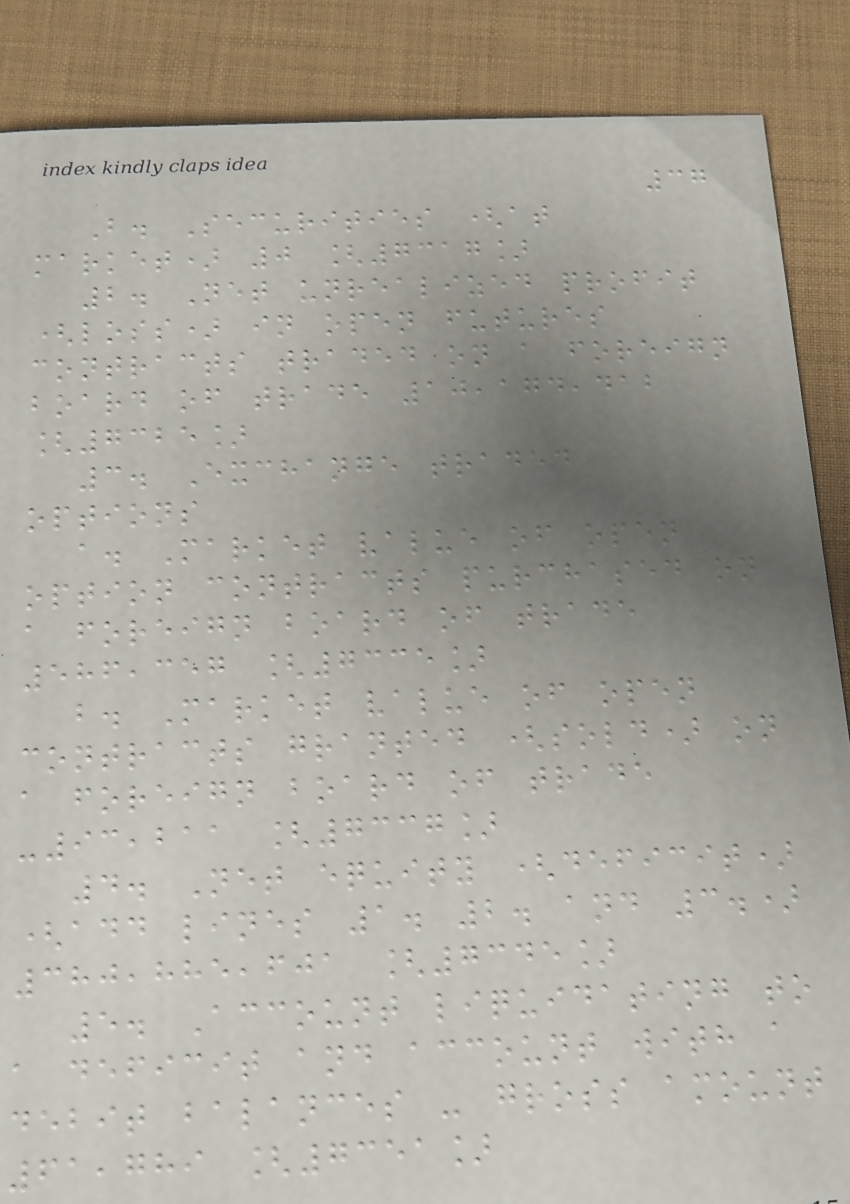37
B. Securities (at
market) 0 [7317]
2. Net unrealized profit
(loss) in open futures
contracts traded on a foreign
board of trade 10,174,412
[7325]
3. Exchange traded
options
a. Market value of open
option contracts purchased on
a foreign board of trade
586,357 [7335]
b. Market value of open
contracts granted (sold) on
a foreign board of trade
-93,211 [7337]
4. Net equity (deficit)
(add lines 1. 2. and 3.)
380,885,601 [7345]
5. Account liquidating to
a deficit and account with a
debit balances - gross amount
61,789 [7351]
